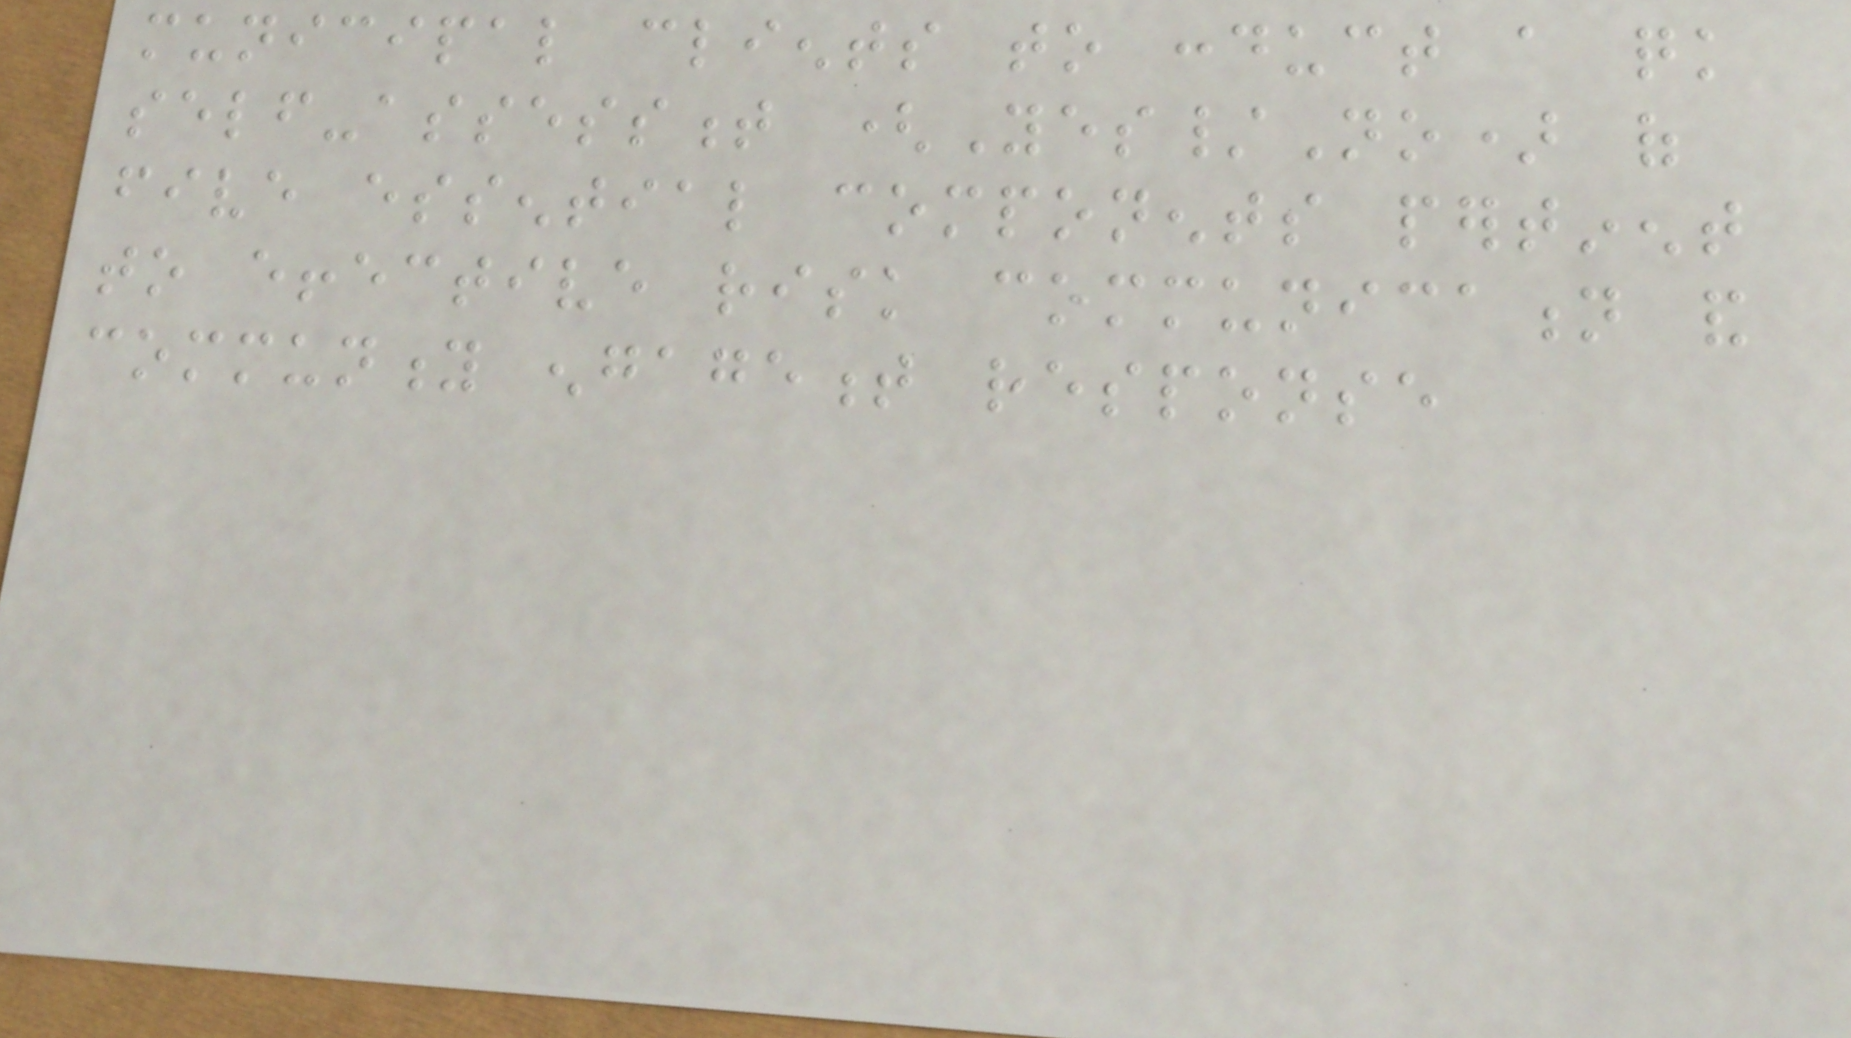municipal clients to conduct a quick
self-assessment (Yes/No) of
five essential components pertinent
to effective risk communication and
community engagement response
